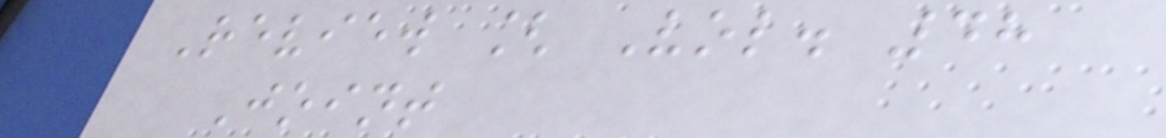Review [ Vol. 48
Joint
